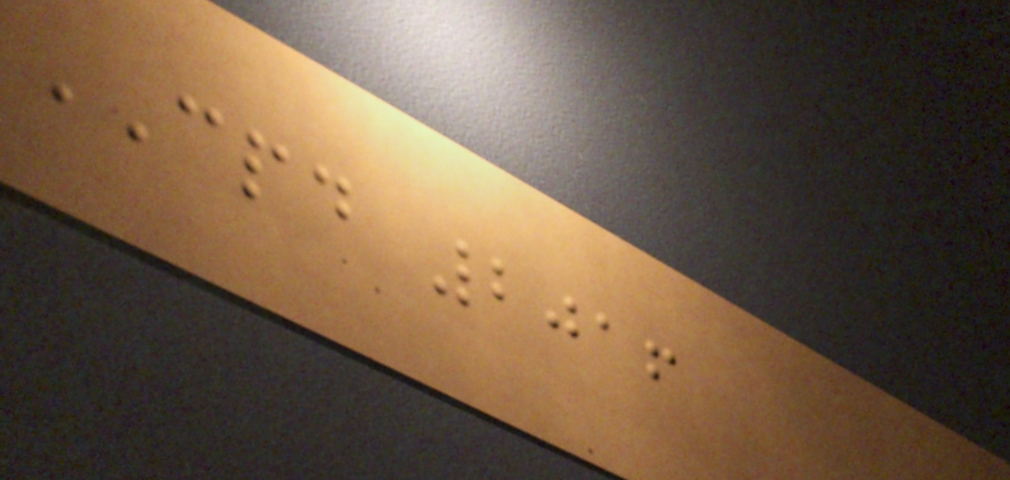CPD 2016
